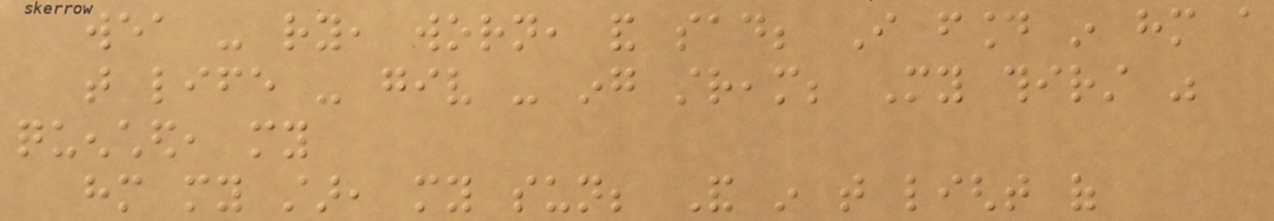wea - ry, worn, and sad; I found in him a
that life - giv - ing stream; My thirst was
quenched, my
him my star, my sun; And in that light of
